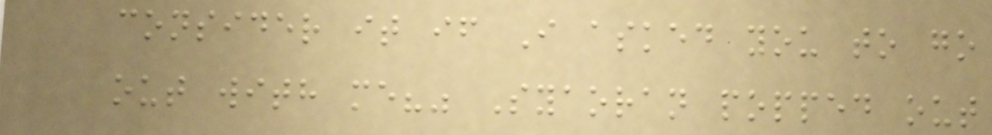consider it if I asked you to go
out with me?" Syaoran popped out
